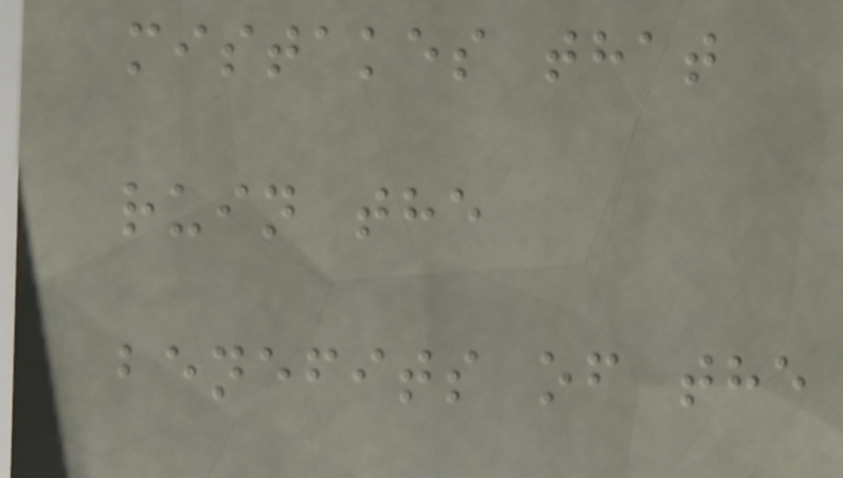mistakes that
ruin the
benefits of the
